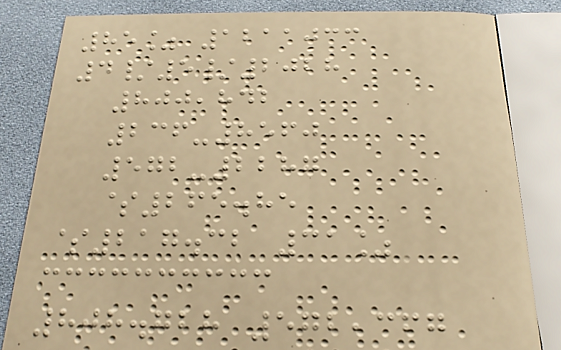85% 1211033
4/5/2028
800,842
236-8560
572-2287
$265.85
$217.32 31%
808.728 572,367
